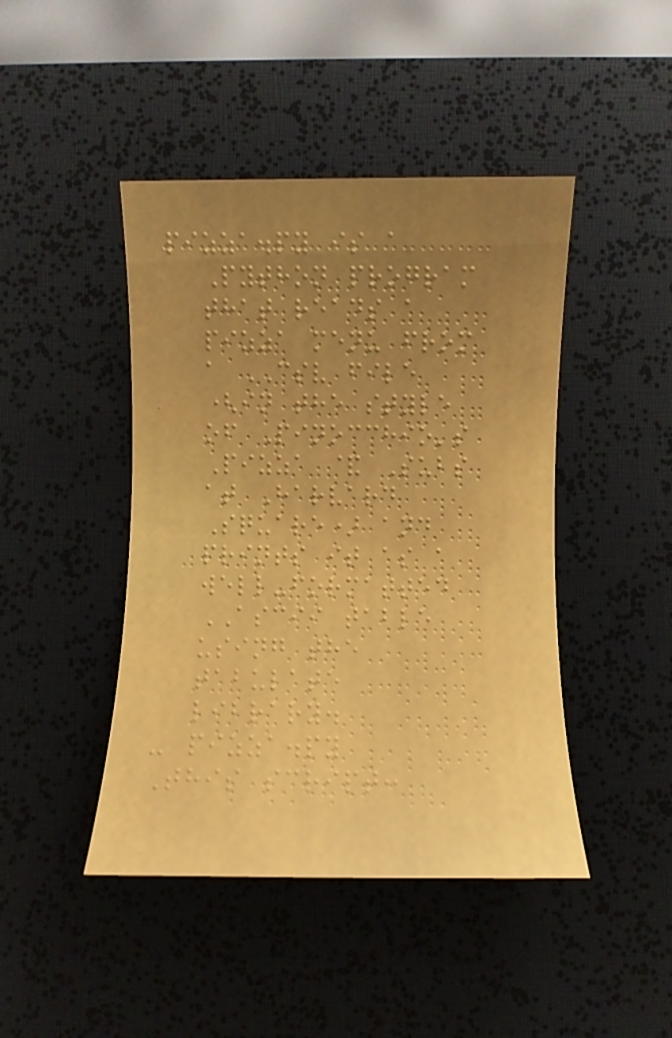pizza.py is a
Python program
that reads a
pizza menu from
a CSV file
(in the style
of Pinocchio's
Pizza & Subs
at Harvard
Square) and
prints it as a
well-formatted
ASCII table
using the
tabulate
library.
- pizza.py
This script:
